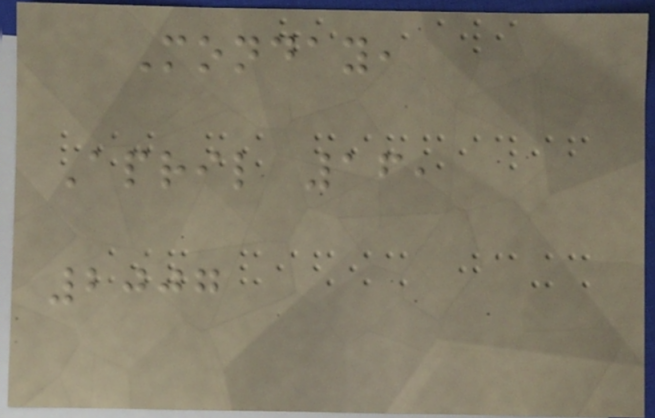Monday,
April 16,
2007
